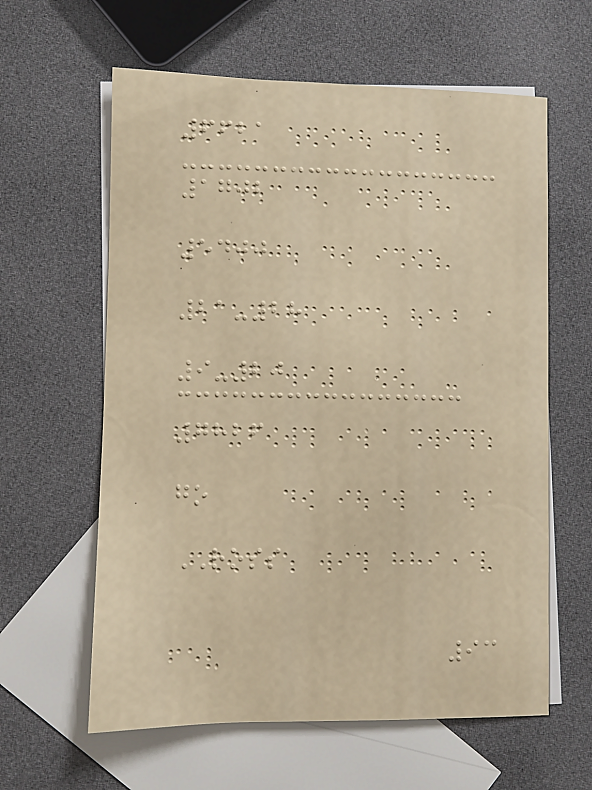6621
1702
5400
21-28
9-20
7826
go
ROSS
93
